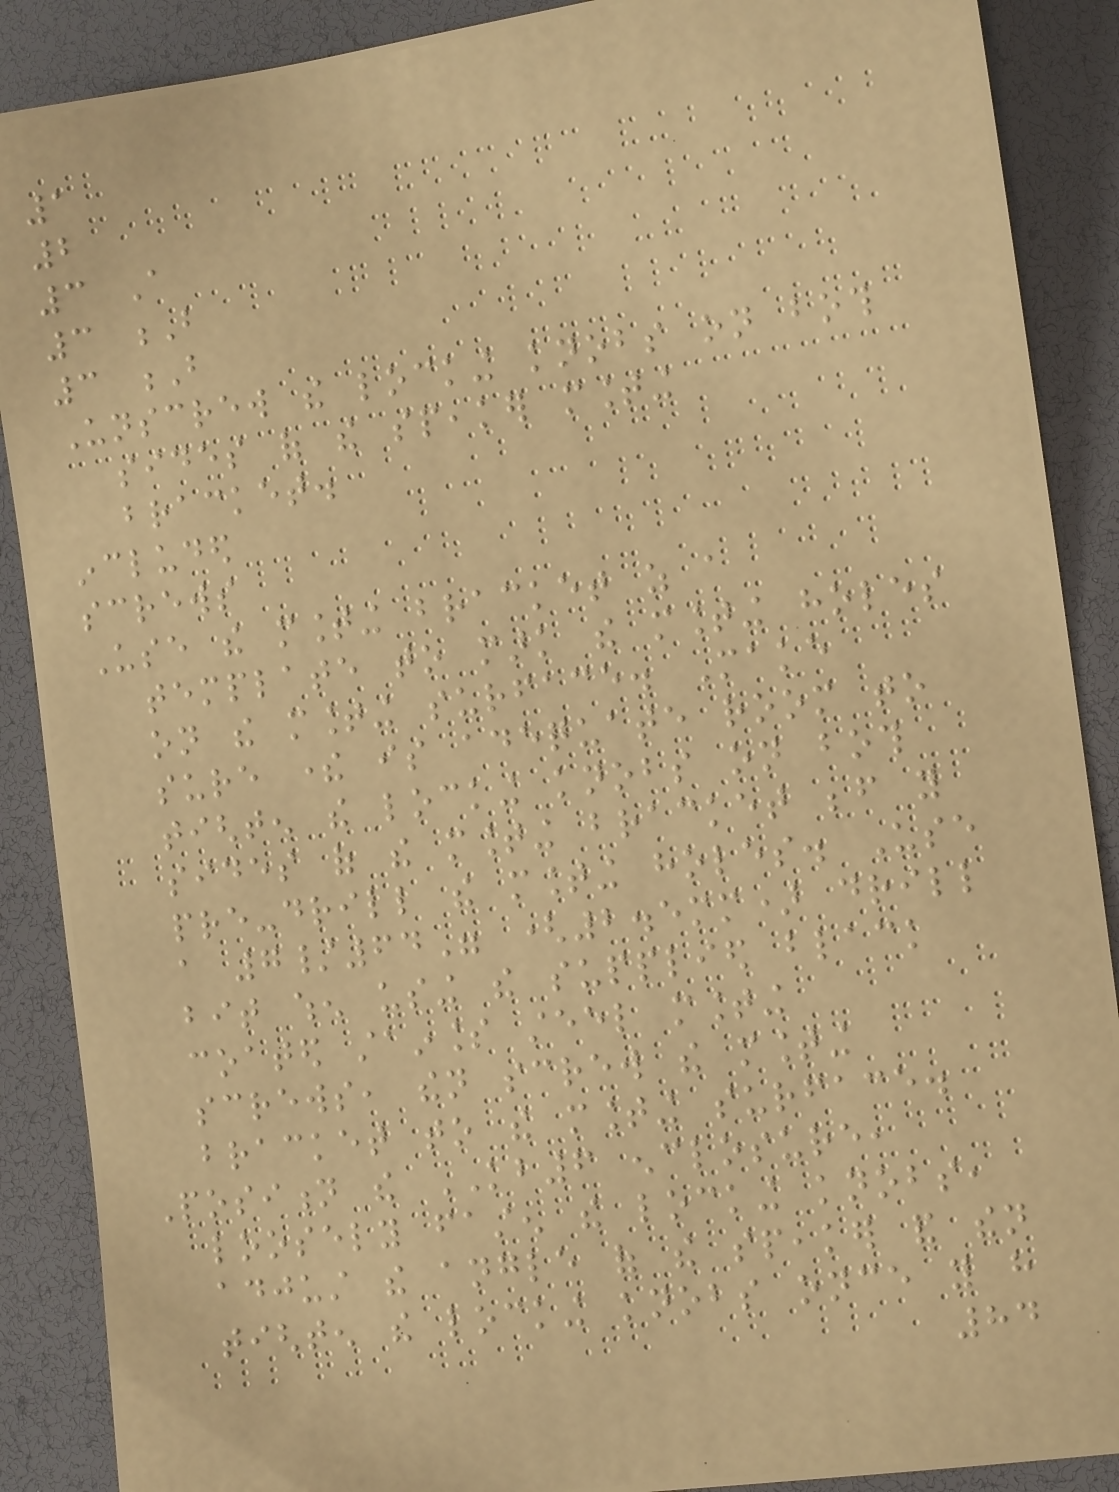1
2
3 A
3 B
3 B
Unscrew the locking knobs on both
sides of the speaker mounting
bracket.
included
screws
Use the mounting bracket as a
template to mark the mounting holes
on the mounting surface. Make
sure there is adequate room to
tighten the locking knobs on both
sides of the mounting bracket before you
pre-drill the mounting holes. Use
a 7/64" (2.5mm) drill
bit when using the supplied black
coated stainless steel mounting
screws, then screw the mounting
bracket to the mounting surface.
Position the KB6 enclosure,
loosely fasten the locking knobs,
adjust the angle of the speaker and then
tighten the locking knobs once you have
84
